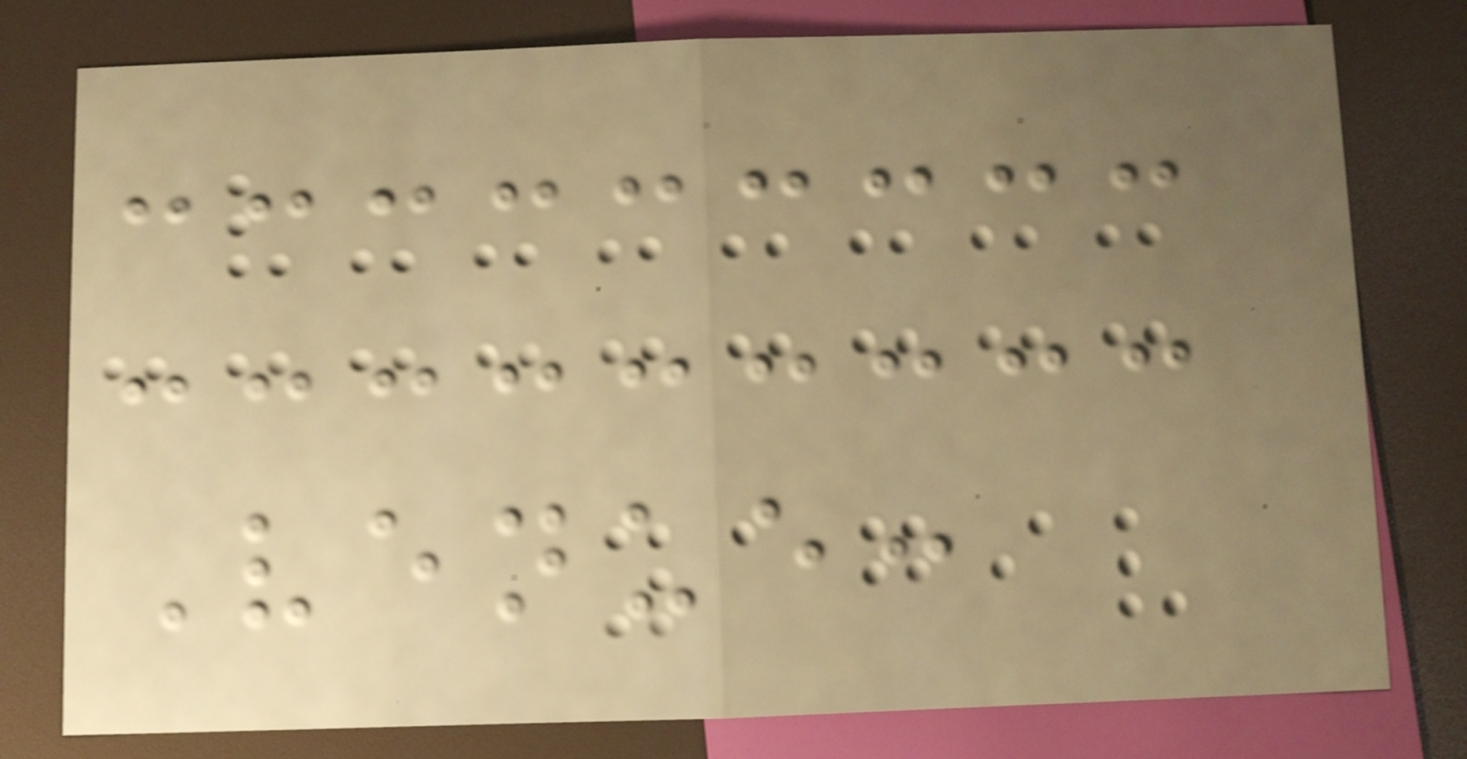Venue:
